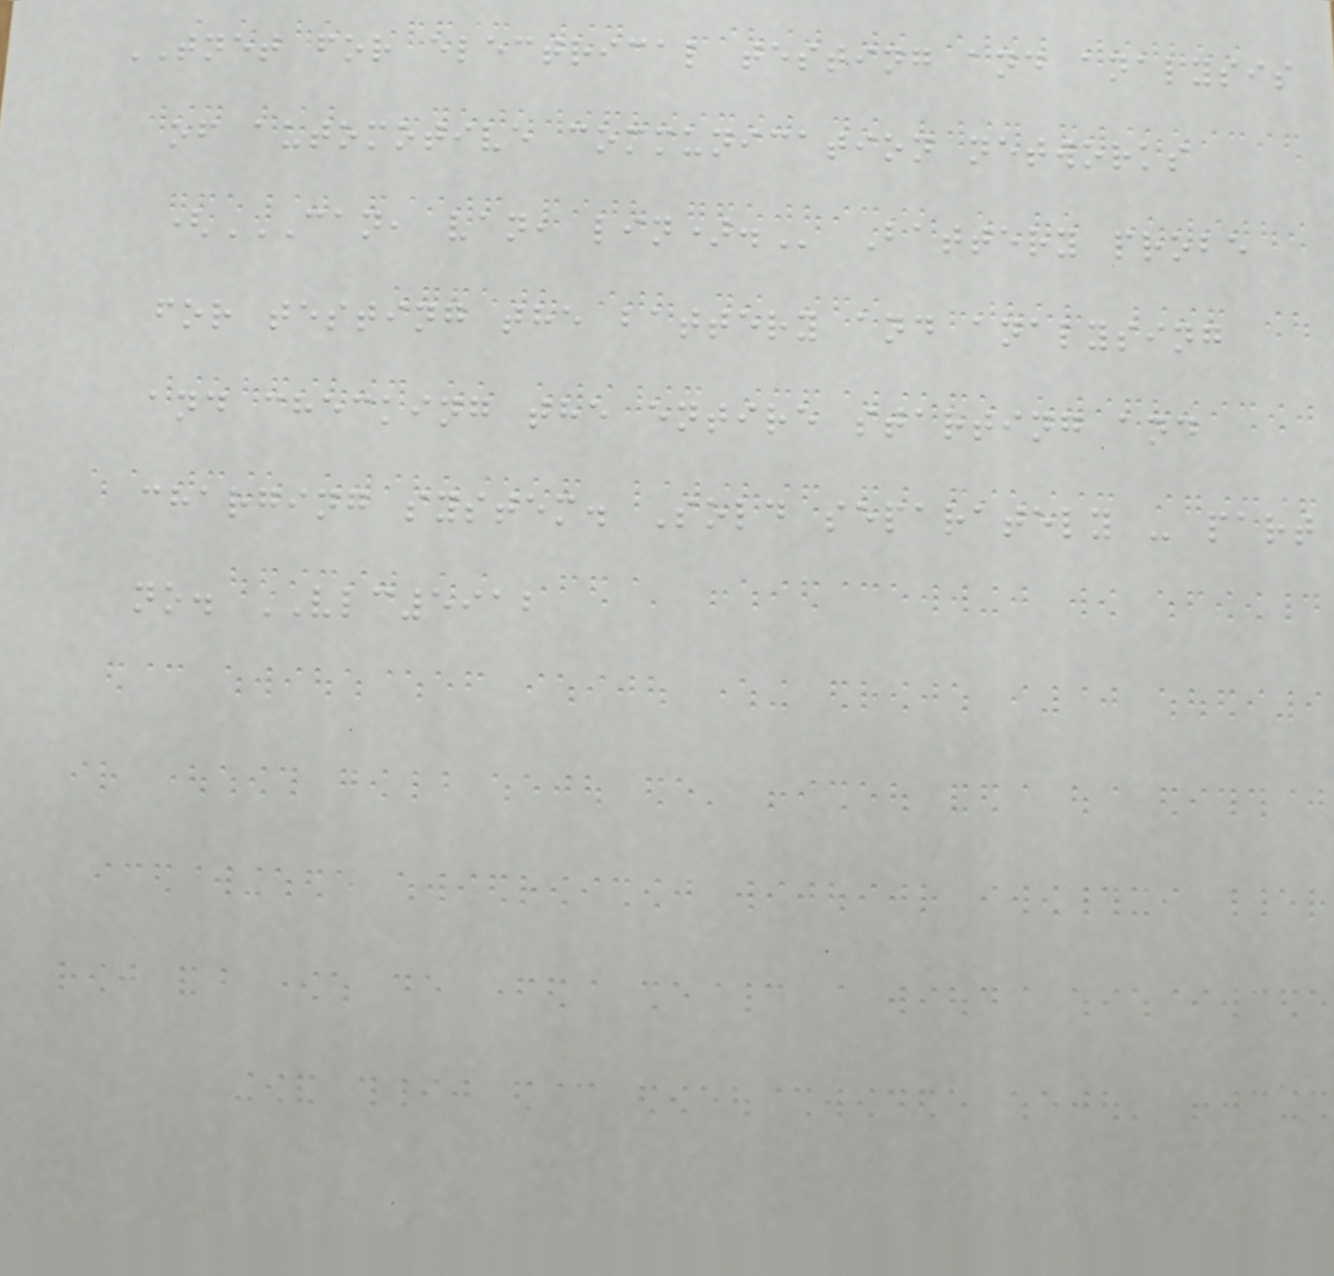TNET for electrical testing and analysis
of automotive communication networks
(CAN, VAN, LIN). Battery probe
for testing the battery and analysing
and checking the entire starting and
charging system. Sold separately - part
no. VLC5912
